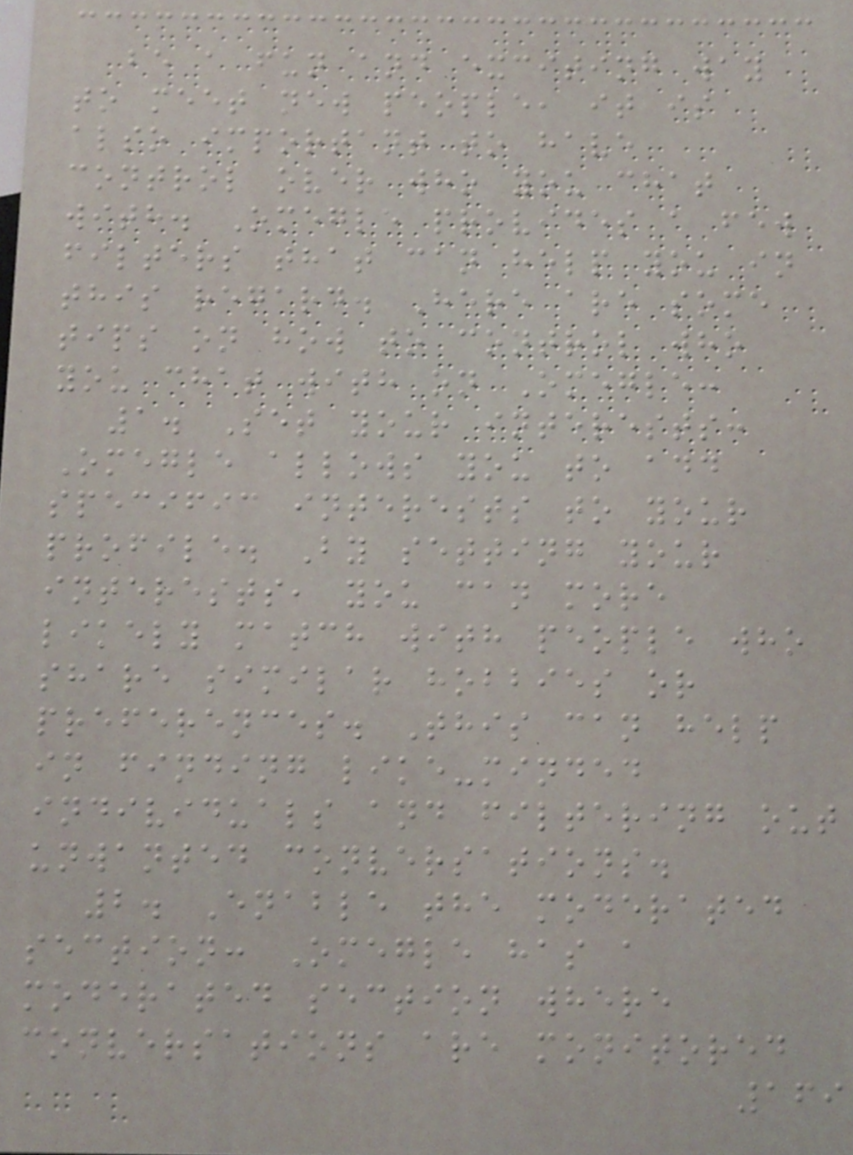be a fun and exciting way
to meet new people, it is
also important to have
control over who you chat
with. Omegle provides a few
filters that can help you in
this regard. Here are some
tips on how to control who
you chat with on Omegle:
1. Set your interests:
Omegle allows you to add
specific interests to your
profile. By setting your
interests, you can more
likely match with people who
share similar hobbies or
preferences. This can help
in finding like-minded
individuals and filtering out
unwanted conversations.
2. Enable the moderated
section: Omegle has a
moderated section where
conversations are monitored
169
